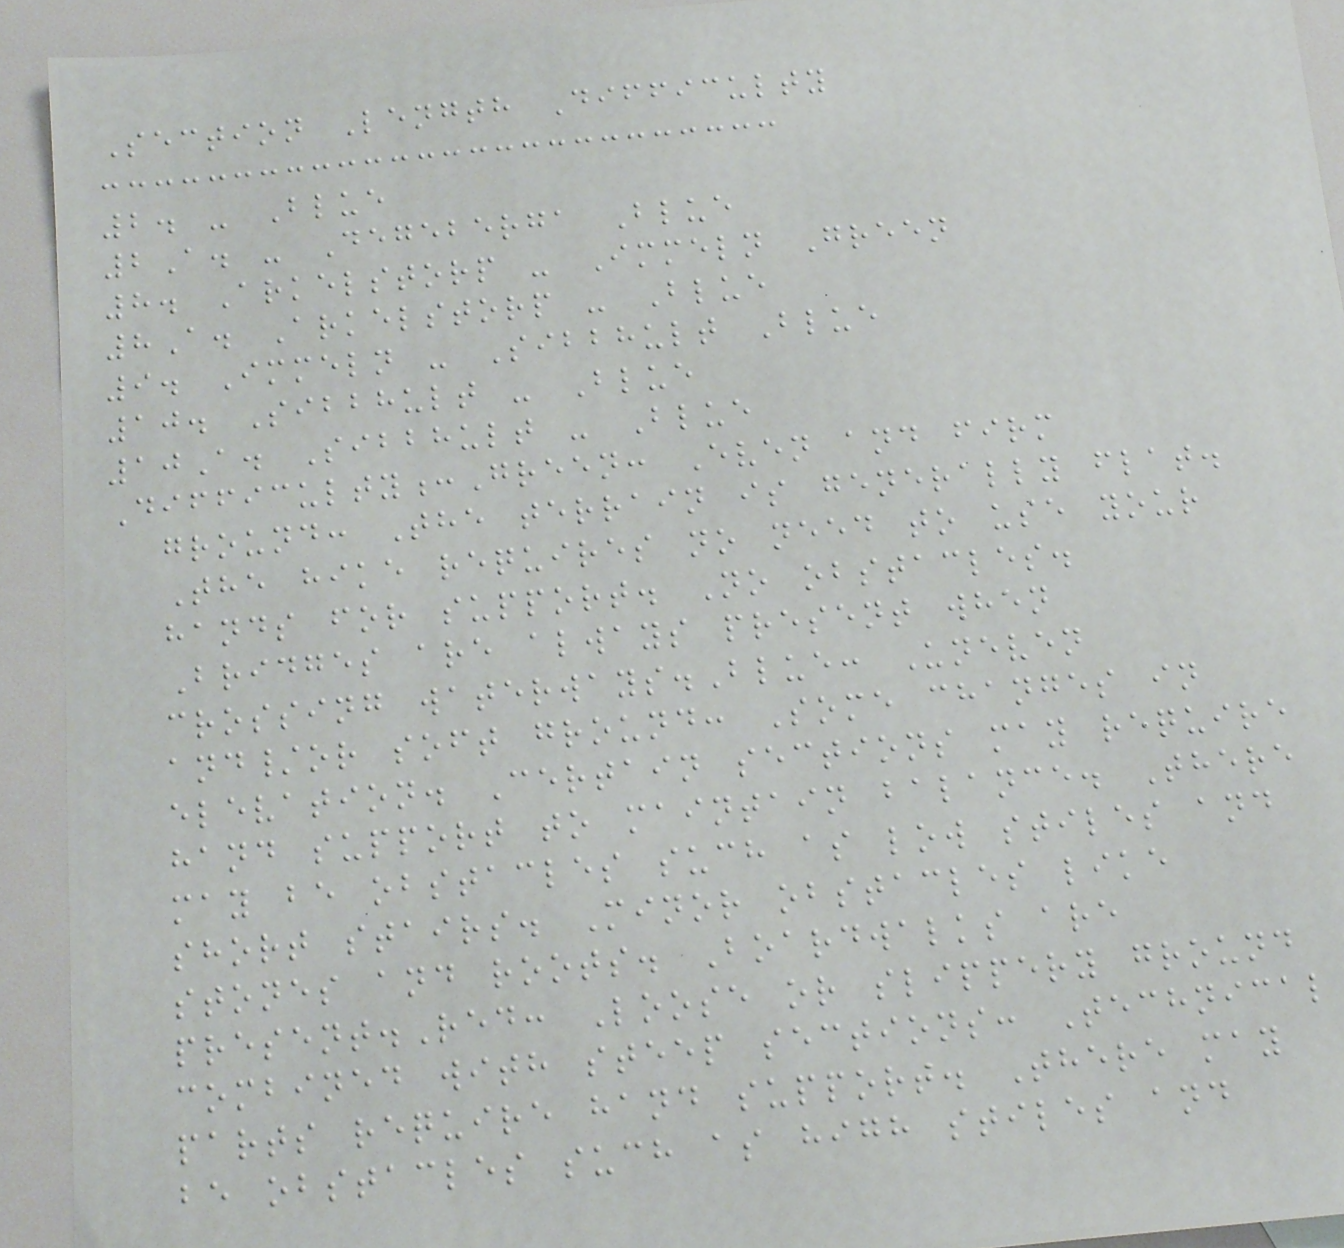Section Length Difficulty
2. - Blue
2A. - Degeberga Blue
8. Arkelstorp - Immeln Green
8A. Arkelstorp - Blue
9. Immeln - Sibbhult Blue
10. Sibbhult - Blue
10A. Sibbhult - Blue
Difficulty:Green: Even and firm
ground: The terrain is generally flat.
The hike requires no need to use your
hands for support. No obstacles.
Bridges are always present when
crossing waterways.Blue: Uneven
and/or soft ground: Some changes in
elevation. Certain sections may require
hand support to maintain balance. There
may be obstacles such as low stiles and
short stairs. Minor obstacles like
stones and roots. Boardwalks are
present.Red: Loose or slippery ground
combined with steep sections: Technical
parts require hand support. There may
be obstacles such as high stiles and
